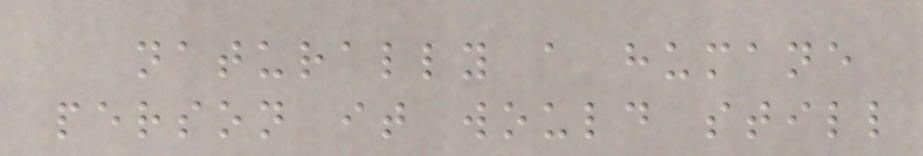naturally a humane
person it would still
